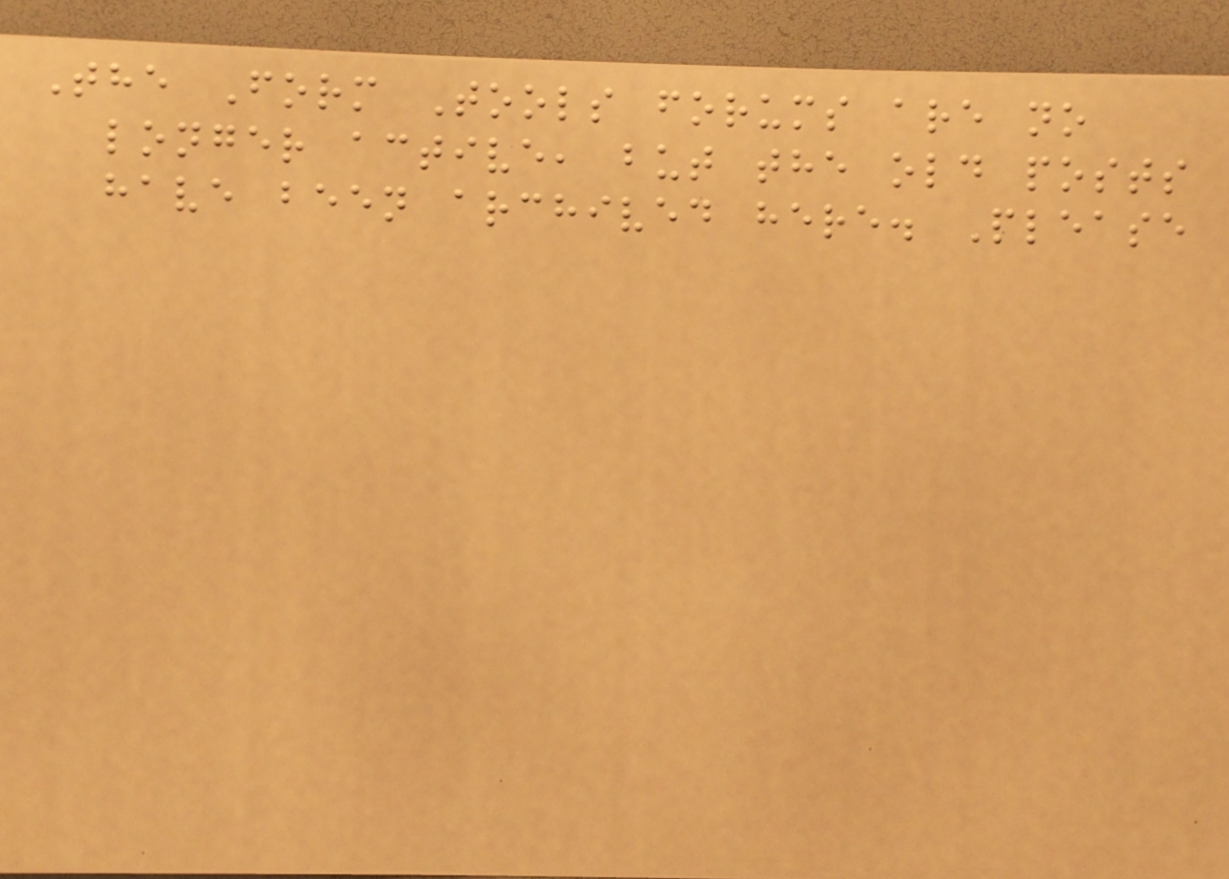The Form Tools forums are no
longer active, but the old posts
have been archived here. Please
